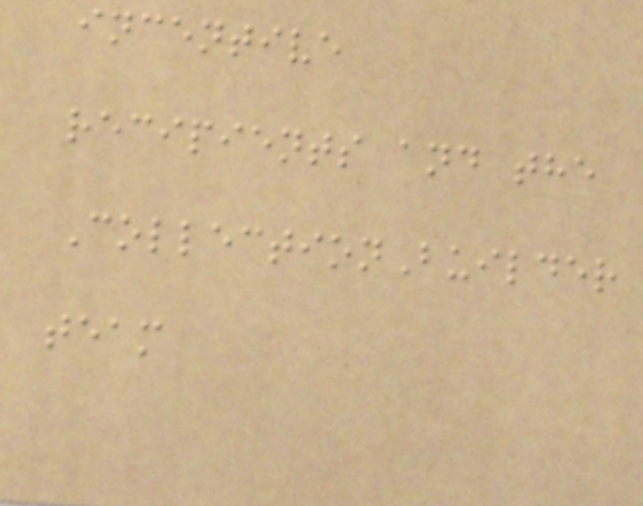incentive
recipients and the
CollectionBuilder
team
